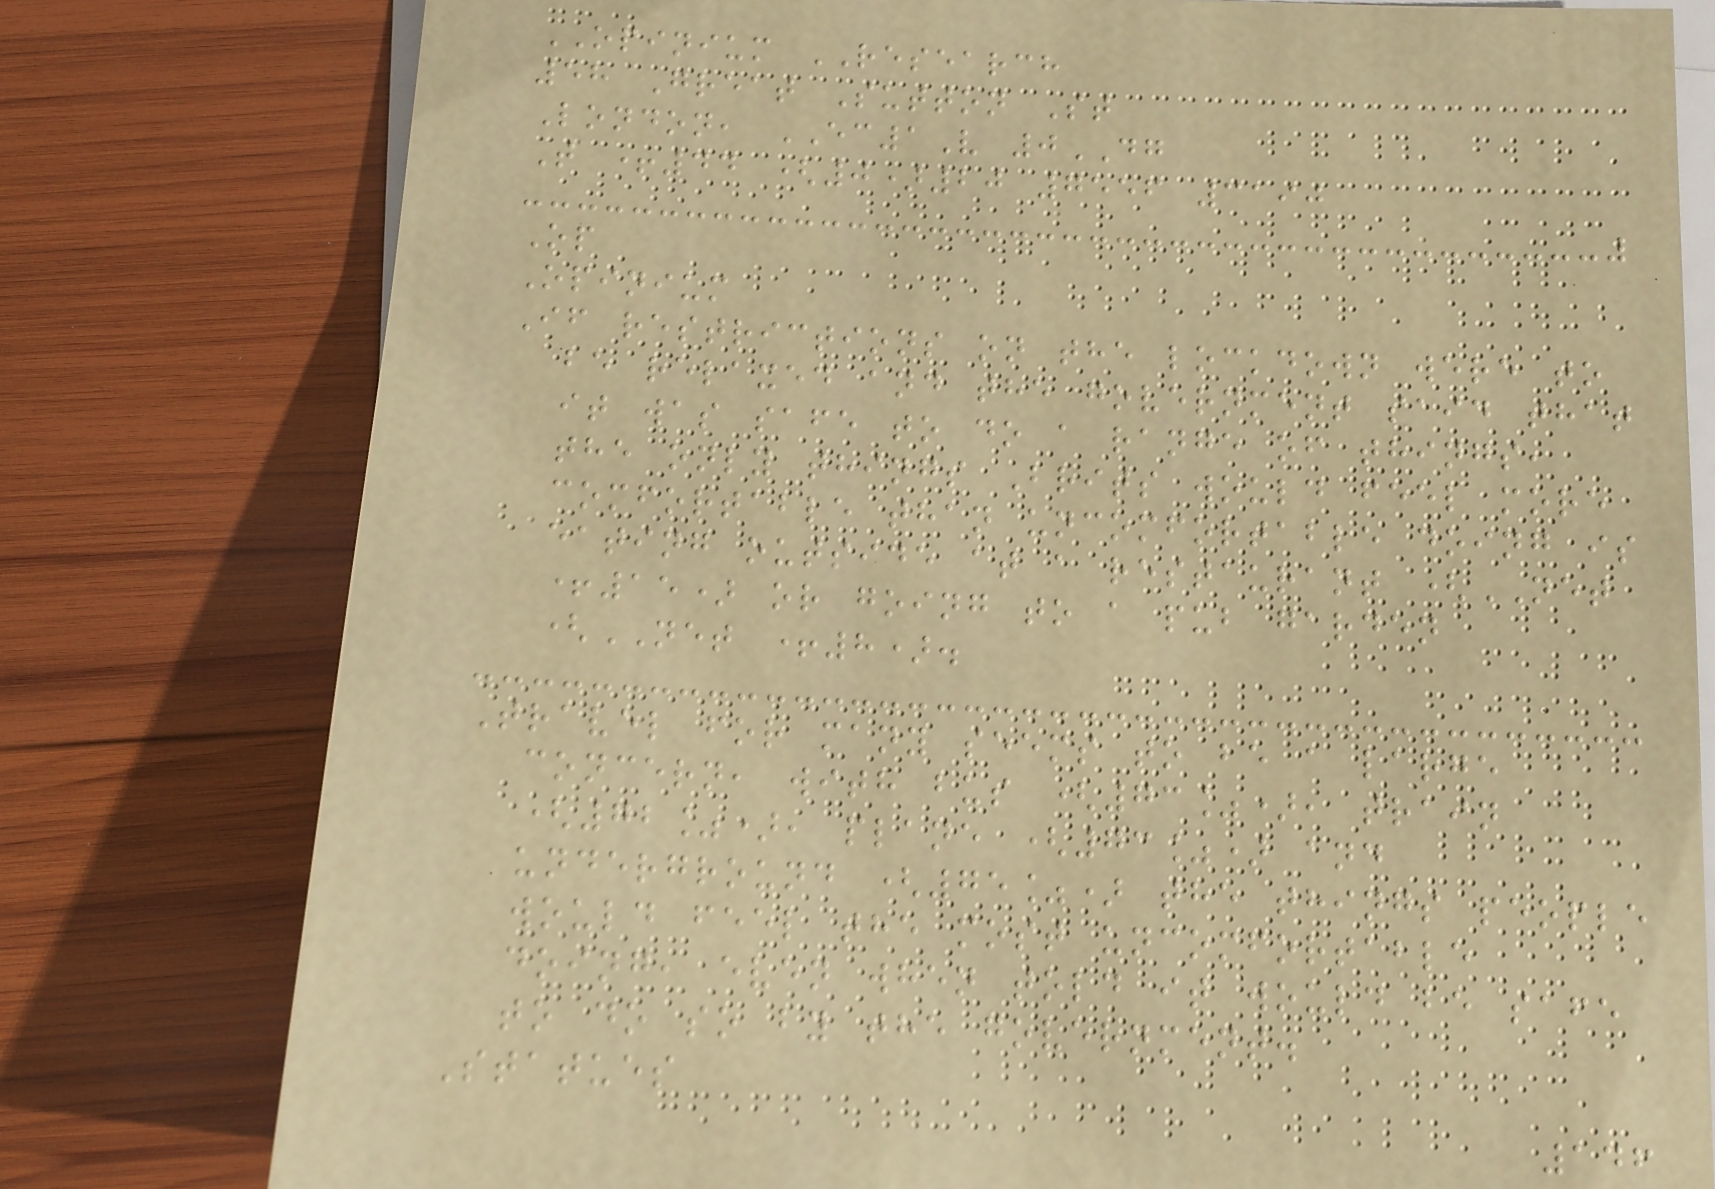OPINIUM RESEARCH
58 Great Sutton St
London, EC1V 0DG
T +44 (0)20 7556 3190
Op
Opinium
If restrictions on the lockdown were to
be relaxed and the government said that
it was safe to do a range of things,
the only things Brits would feel more
comfortable than uncomfortable doing is
eating outside at a restaurant (NET
+15) or going to a pub garden
(NET +8).
Travel for many seems to be a large
concern, with bus (73%), train
(72%), plane (73%) and
underground (75%) the things people
would feel the most uncomfortable
doing, even when told it would be safe
to do so by the government.
Statues
146
